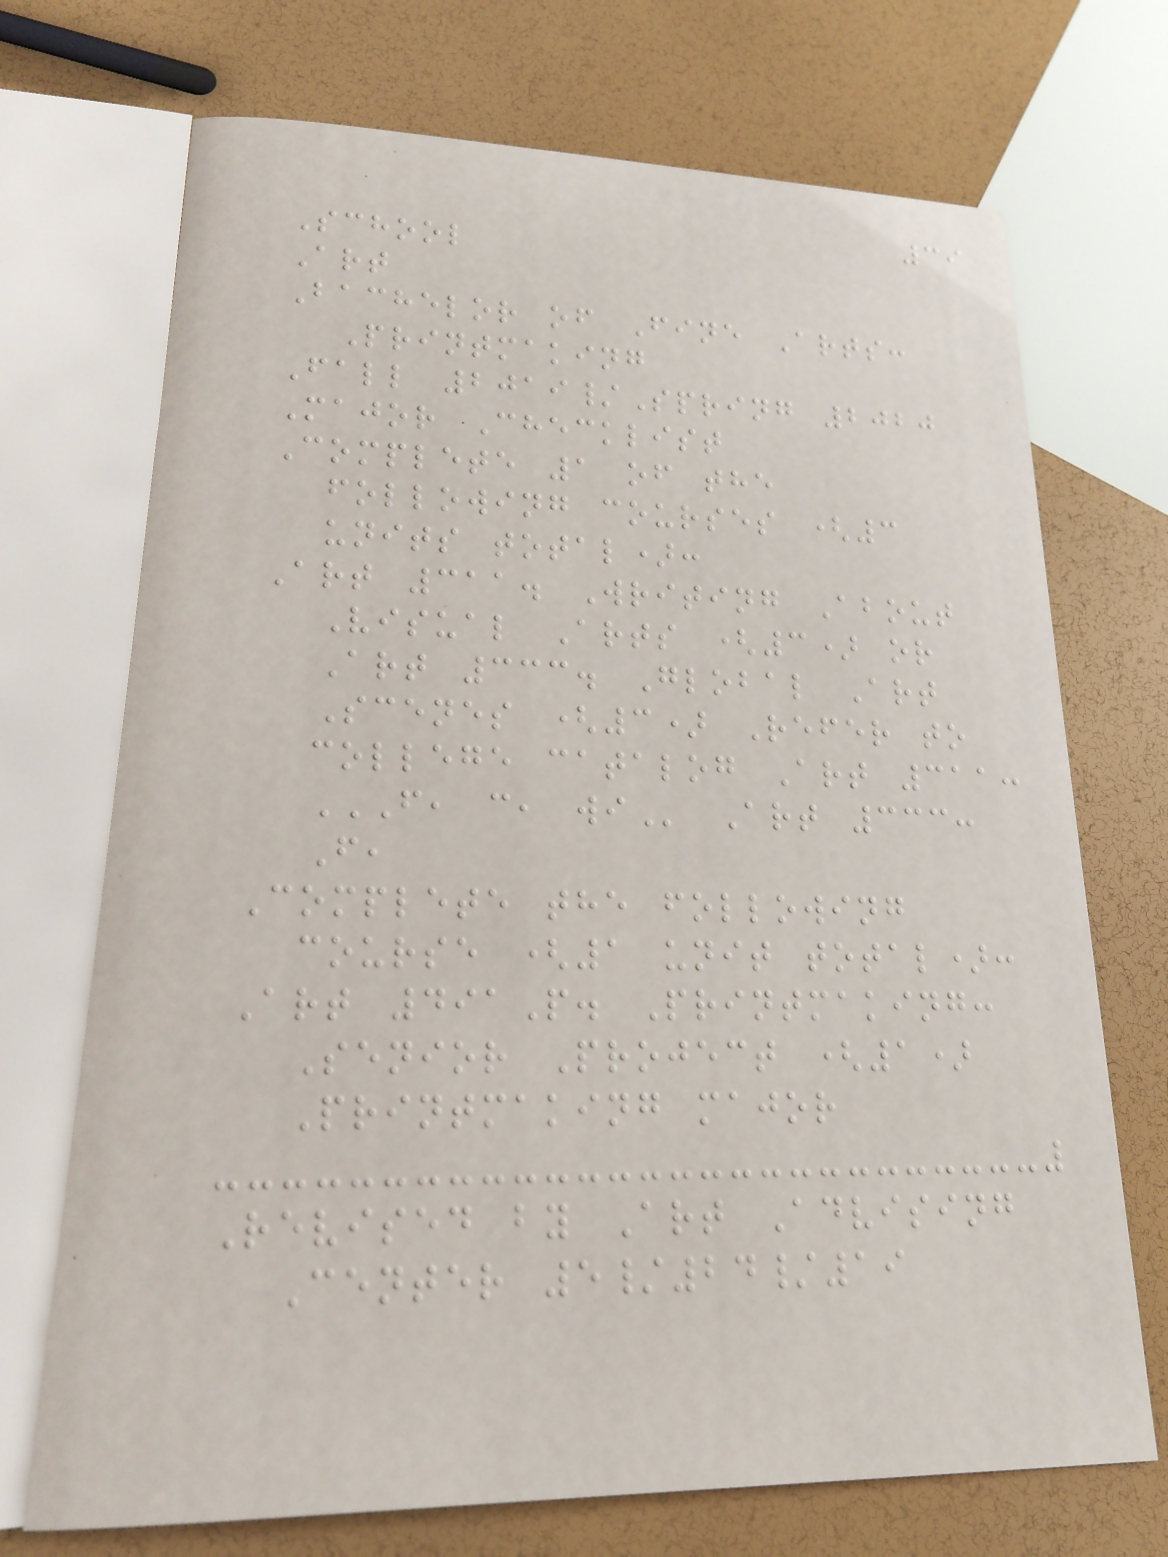39
School
Art
Bachelor of Fine Arts:
Printmaking
Fall 2019/Spring 2020
Major Checklist
Complete 1 of the
following courses (3
units total):
Art 311. Writing About
Visual Arts (3) or
Art 333. Global Art
Scenes (3) Refer to
college catalog Art 311:
F, C, WI Art 333:
F,
Complete the following
course (1 unit total):
Art 491P. Printmaking:
Senior Project (1)
Printmaking major
Revised by Art Advising
Center 5/24/19
